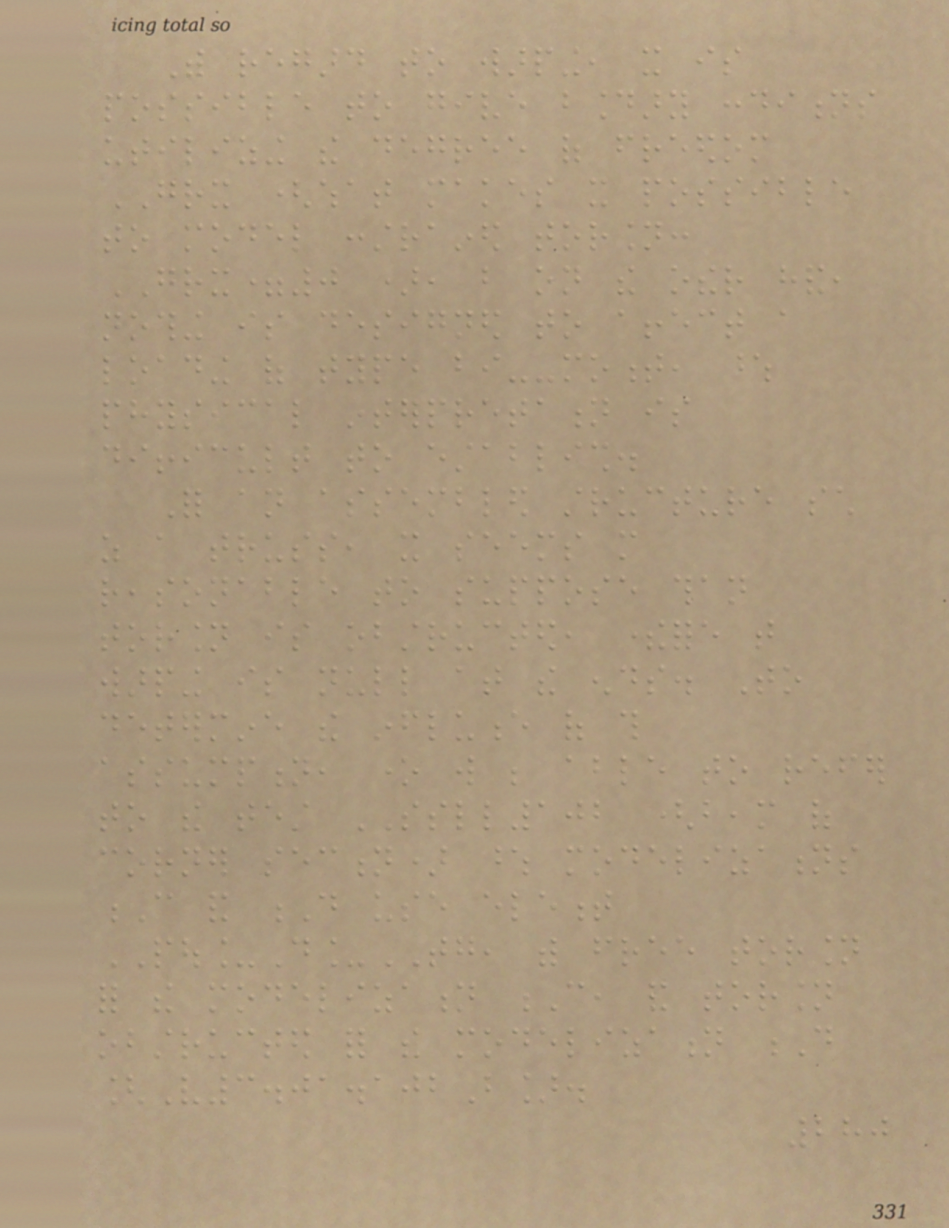With regard to warping, it is
possible to give boundary conditions
utilizing the degree of freedom
GRX (what makes it possible
to model constrained torsion:
GRX=0 ), but on the other hand,
nothing is designed to affect a
loading of type bi--moment, whose
physical interpretation is
difficult to establish.
For an assembled structure such
as a truss, it seems more
reasonable to suppose than
torsion is obstructed, therefore that
warping is null at the ends. To
determine the influence of this
assumption, one will be able to refer
to the test SSLL102 (beam of
corner section) whose modelizations
C and D use element
POU_D_TG, with free torsion
for the modelization C, and torsion
obstructed for the modelization D
[V3.01.102B].
280
